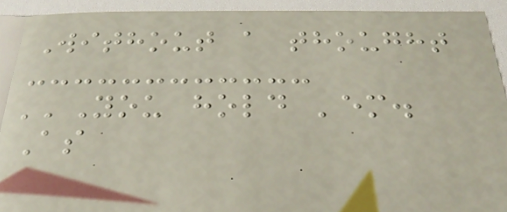Without a thought
''You hold 'em.
As
